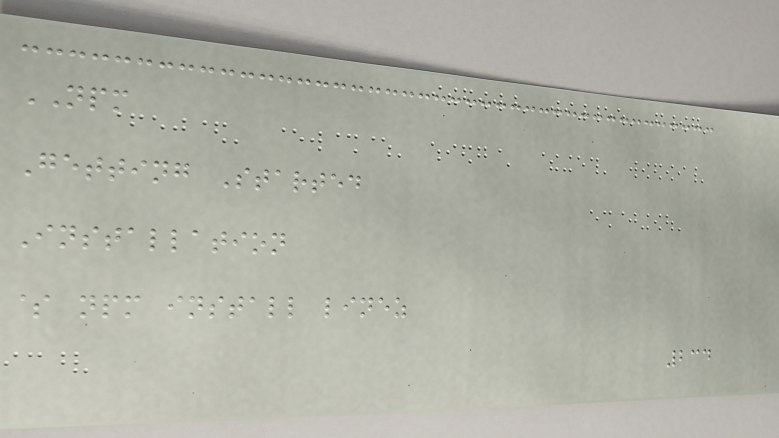NPM
Getting Started
Installation
$ npm install linez
234
